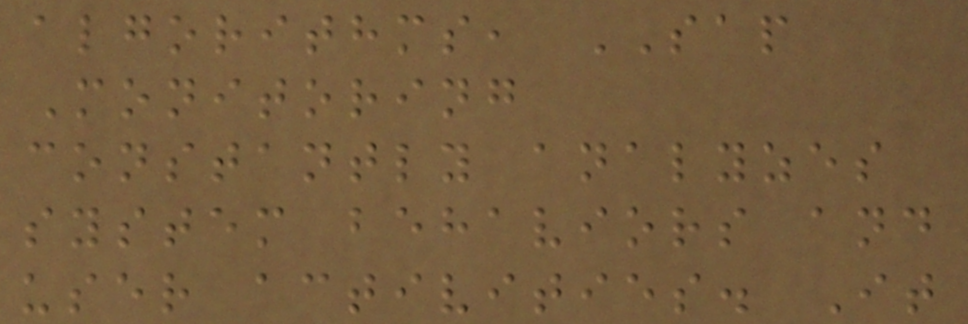algorithms, SAP
Monitoring
constantly analyzes
system behaviors and
user activities. It
